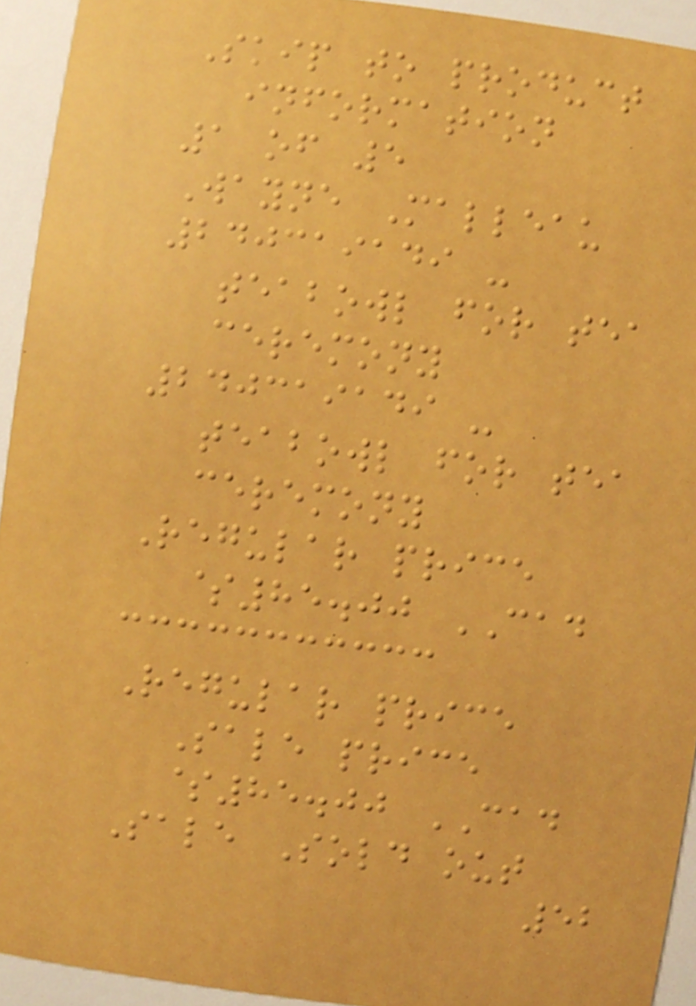Skip to product
information
1 of 5
Wayne Malleau
240319149 -
teabowl for tea
ceremony
240319149 -
teabowl for tea
ceremony
Regular price
$85.00 CAD
Regular price
Sale price
$85.00 CAD
Sale Sold out
52
